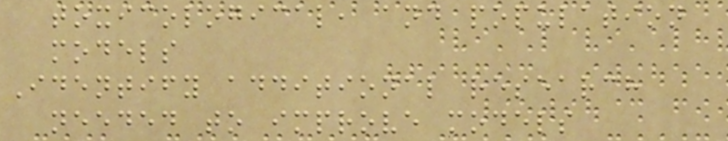toxicological, and population
models
Identify additional research
needed to improve models
